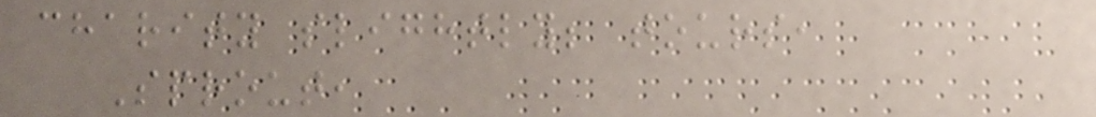charity slightly; tours,
Sprout,
